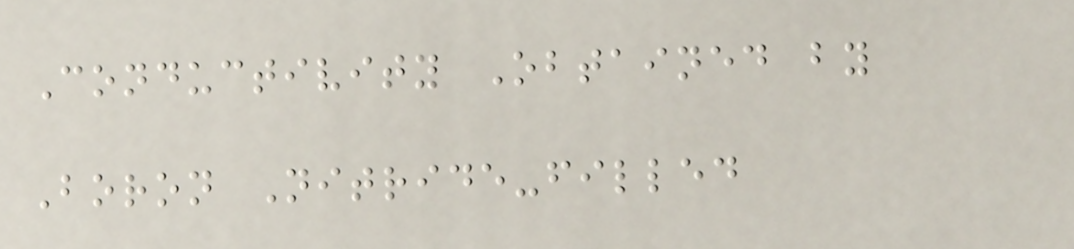Conductivity Obtained by
Boron Nitride-filled
